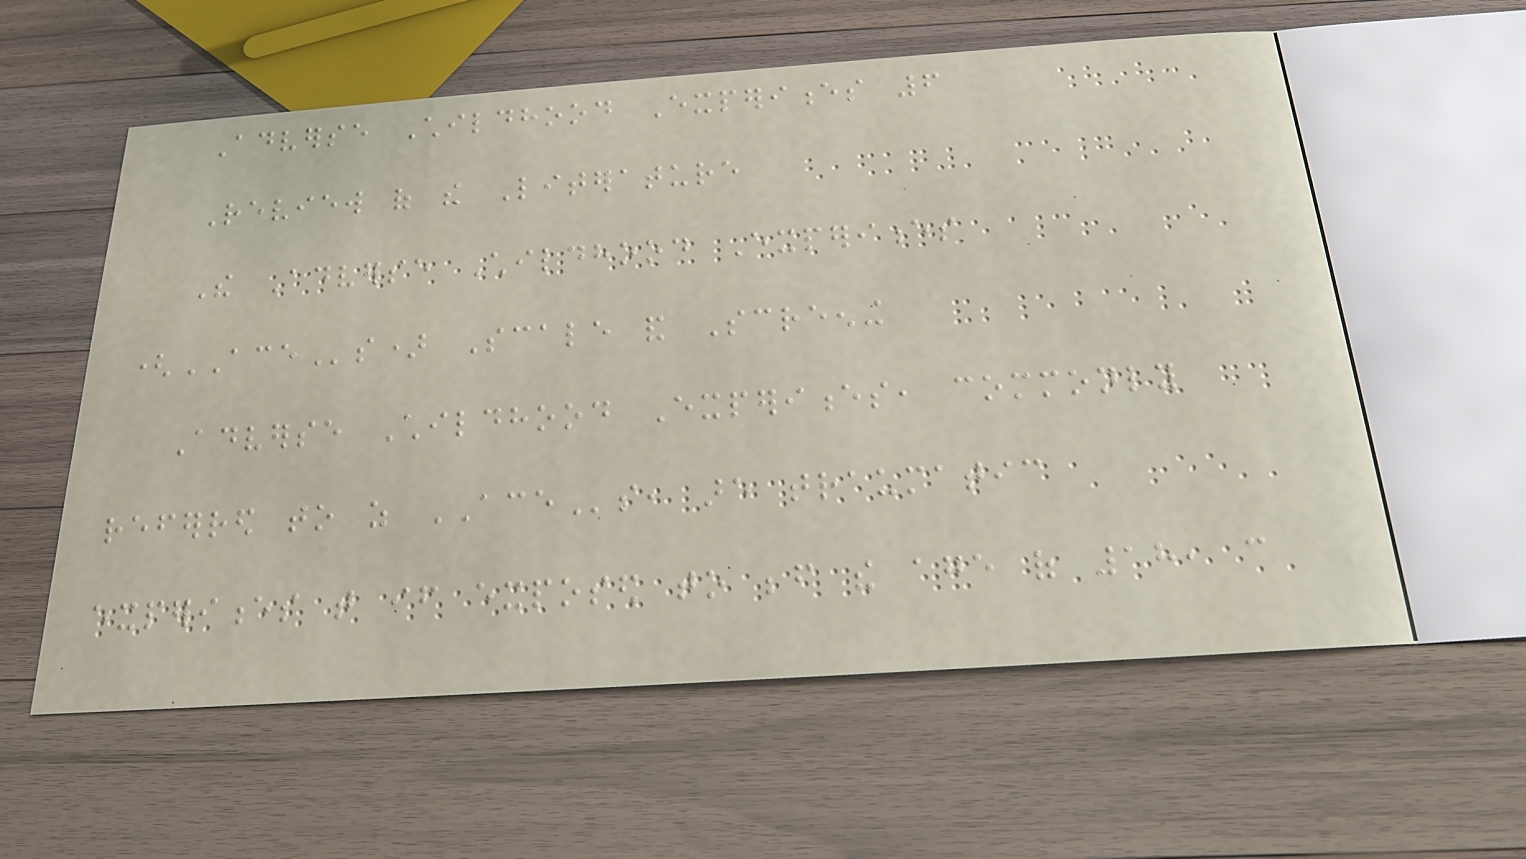Adverse Childhood Experiences 6
Review of the Literature
The Adverse Childhood Experiences
(ACEs) Scale and Screening
Adverse Childhood Experiences, commonly
referred to as ACEs, are traumatic
experiences that if exposed to before the age of 18, can
